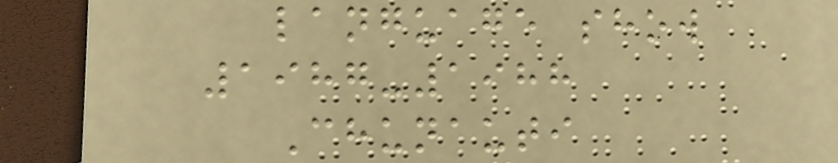language show
1987-1988
Chunauti
